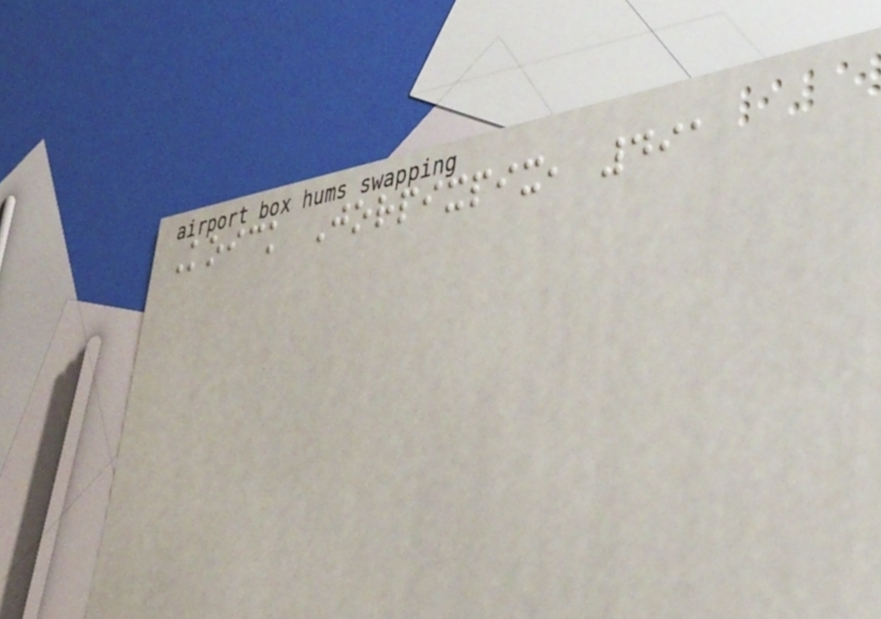Koick Jorpixpix, 491
